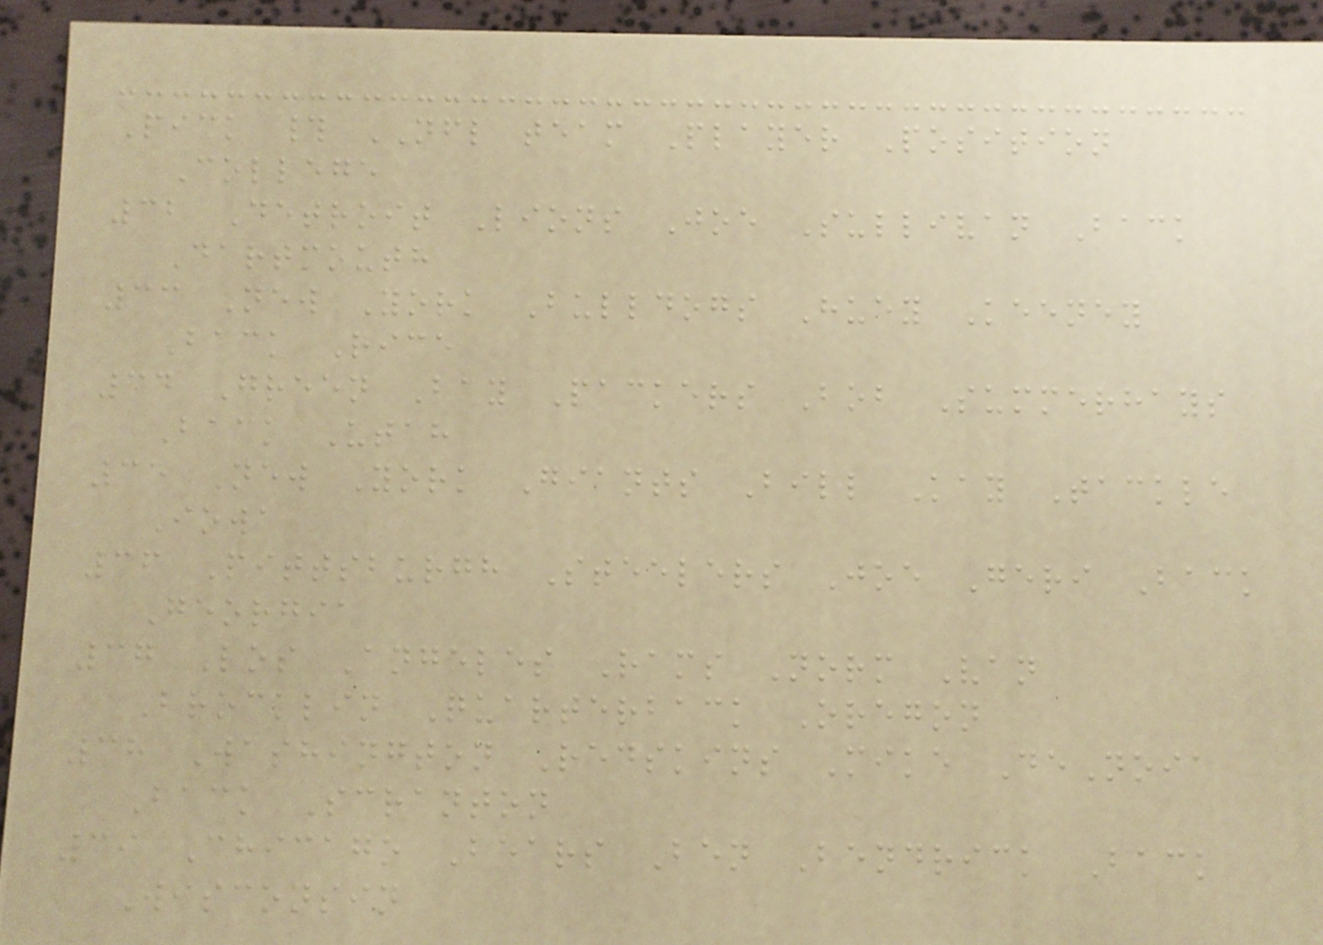Pick # NFL team Player Position
College
32 Detroit Lions Joe Sullivan Back
Dartmouth
33 New York Bulldogs Huey Keeney
Back Rice
34 Green Bay Packers Bob Summerhays
Back Utah
35 New York Giants Bill Kay Tackle
Iowa
36 Pittsburgh Steelers Joe Geri Back
Georgia
37 Los Angeles Rams Norm Van
Brocklin Quarterback Oregon
38 Washington Redskins Mike DeNoia
Back Scranton
39 Chicago Bears Ben Bendrick Back
Wisconsin
